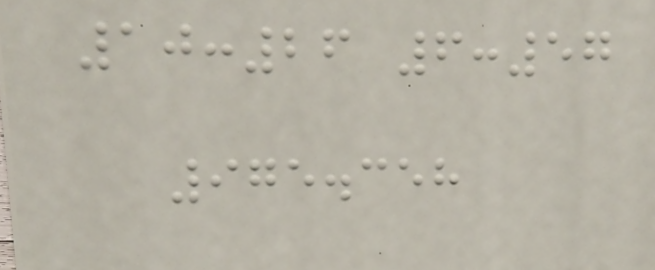10:26 6:57
975.358
